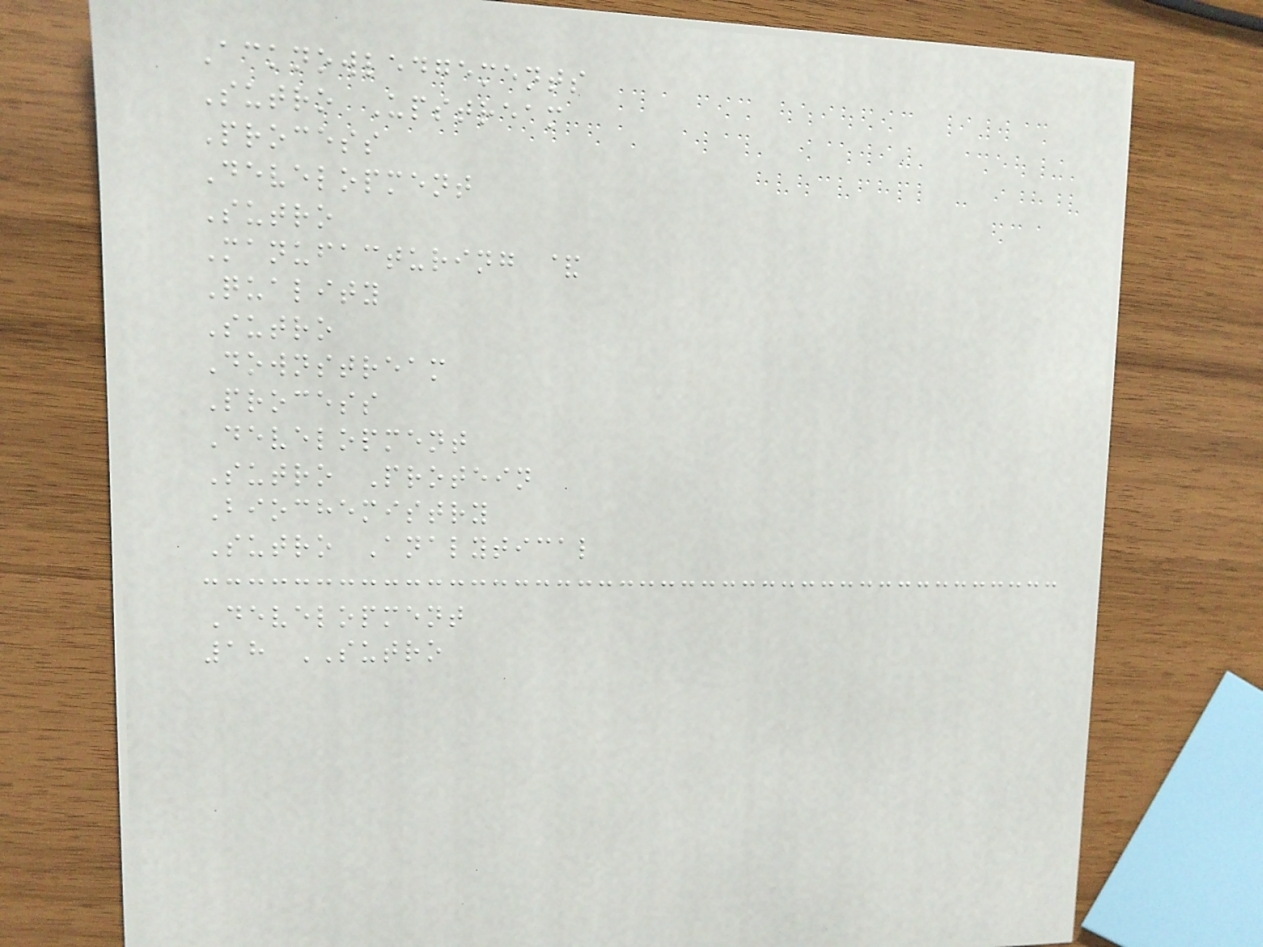Acknowledgements
Sutro Upstream
Process
Development
Sutro
Manufacturing &
Quality
Sutro
Downstream
Process
Development
Sutro Protein
Biochemistry
Sutro Analytical
Development
18 SUTRO
